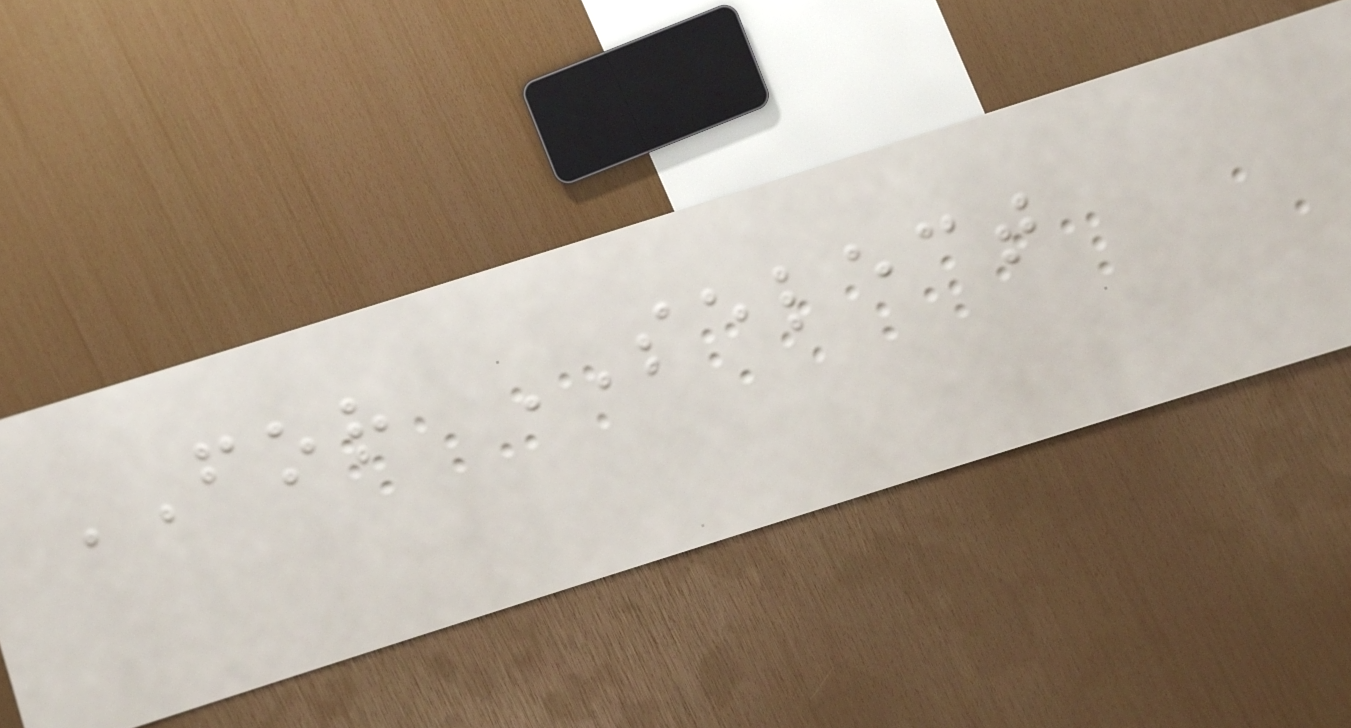FOR SELECT
